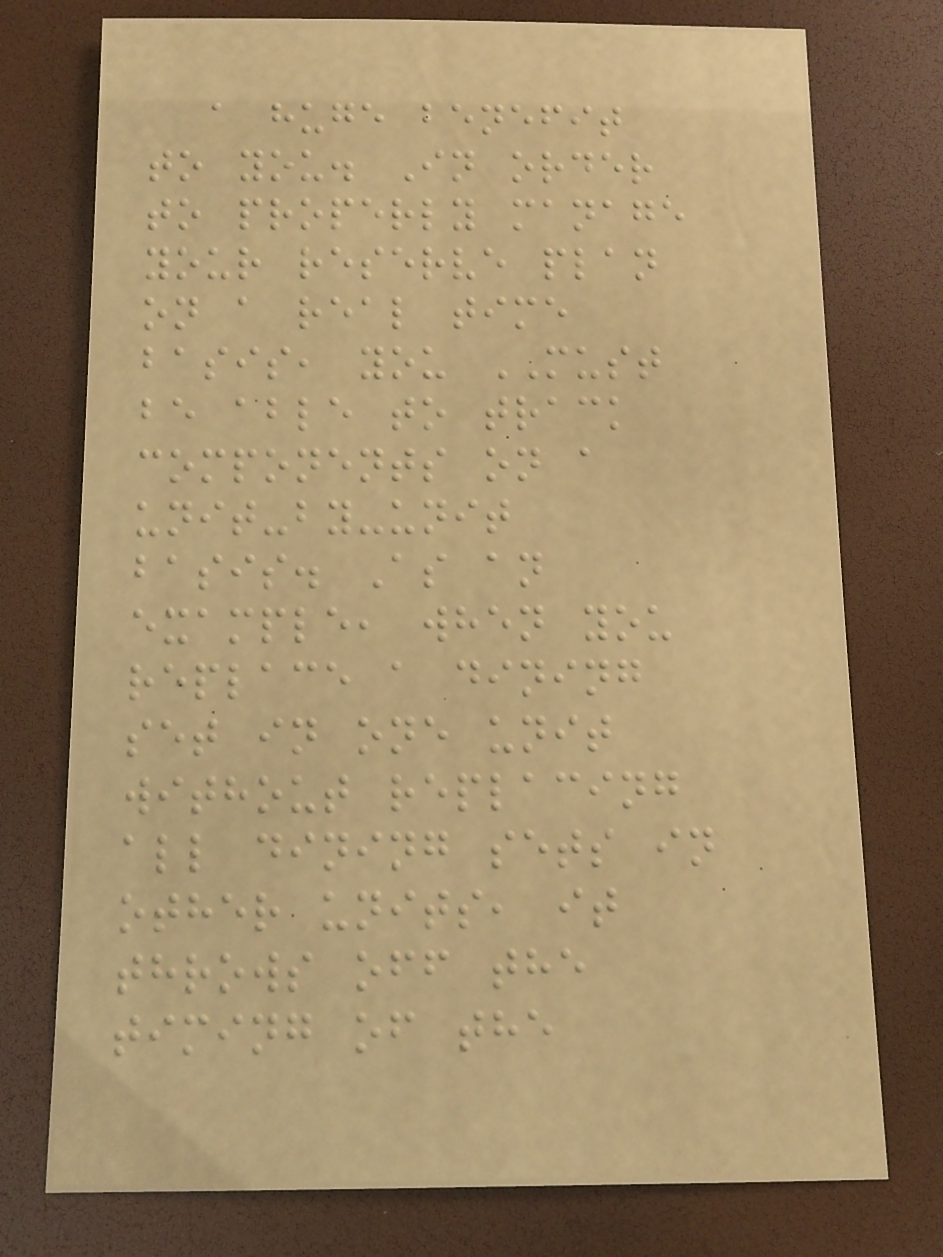a huge benefit
to you. In order
to properly manage
your reserve plan
on a real time
basis, you MUST
be able to track
components on a
unit-by-unit
basis. As an
example, when you
replace a dining
set in one unit
without replacing
all dining sets in
other units, it
throws off the
timing of the
